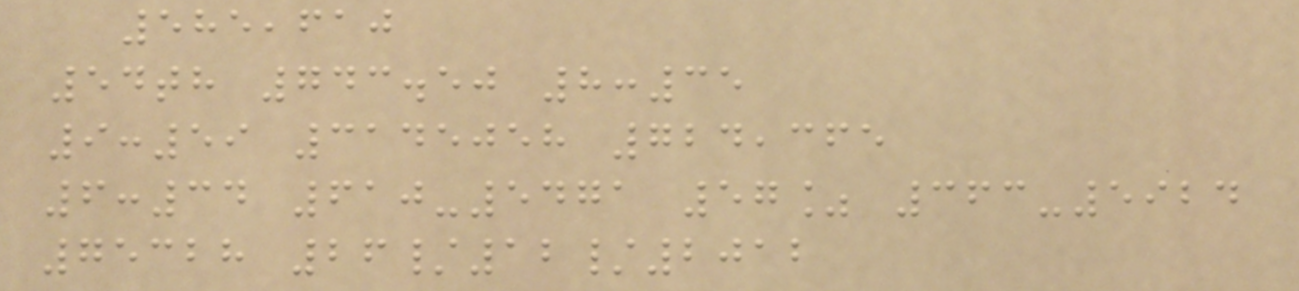585,610
54th 743.50 8:35
9:59 3145058 724,365
6:34 610-5471 57% 363-5924
75328 26/12/2012
